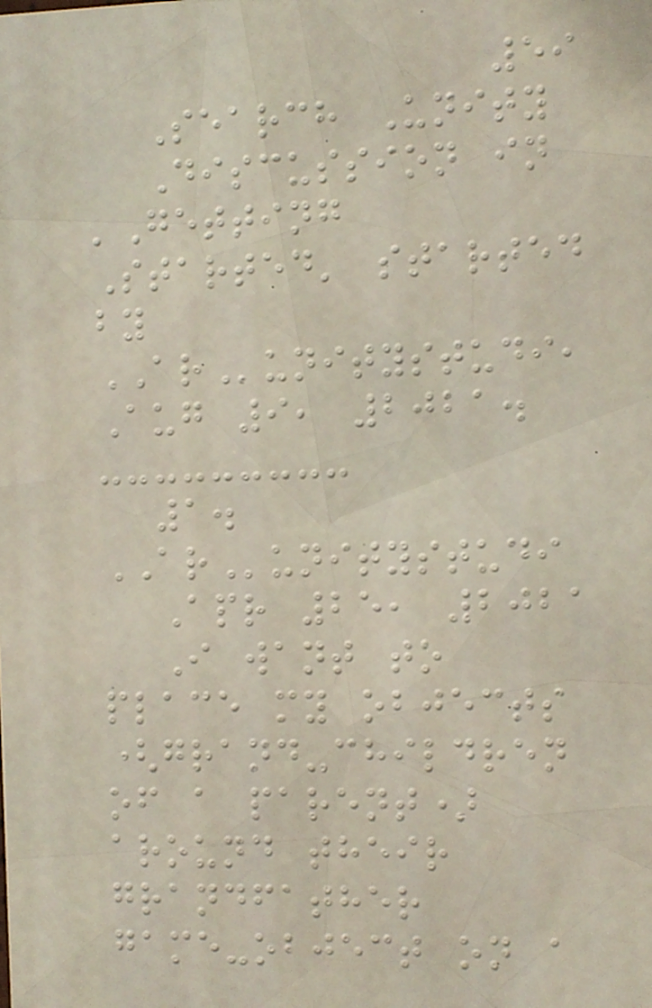59
Search Unity
Discussion in
'Getting
Started' started
by
ARunitystudi,
Aug 9, 2021.
1.
ARunitystudi
Apr 25, 2021
I want to
place my objects
(grand-children
of a parent)
around their
grandfather
game-object on a
